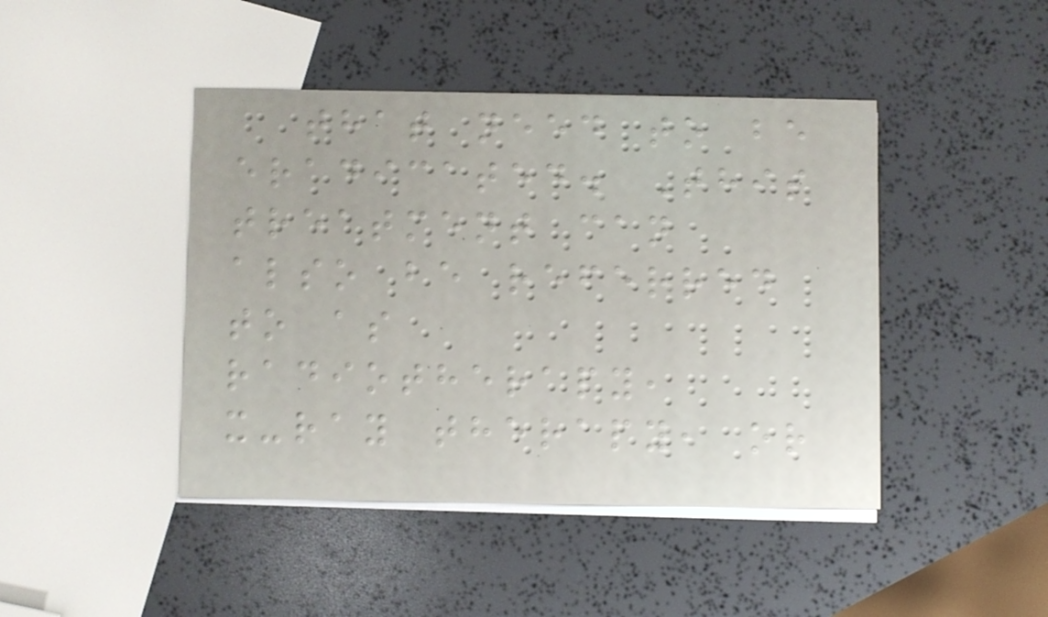that need to be
eradicated. This
treatment can
also be referred
to as
radiotherapy,
x-ray therapy, or
